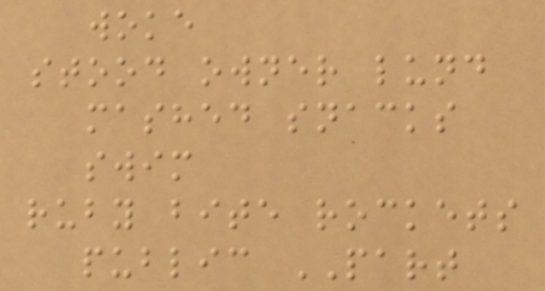woke
stood owner lund
mashed snacks
swim
ruby bite rockets
public PART
